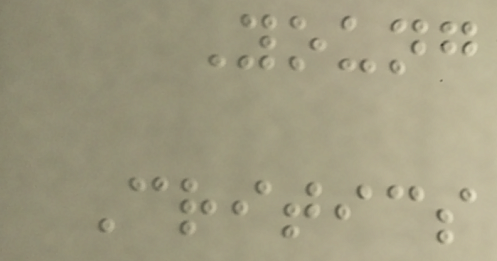Young
Critics
